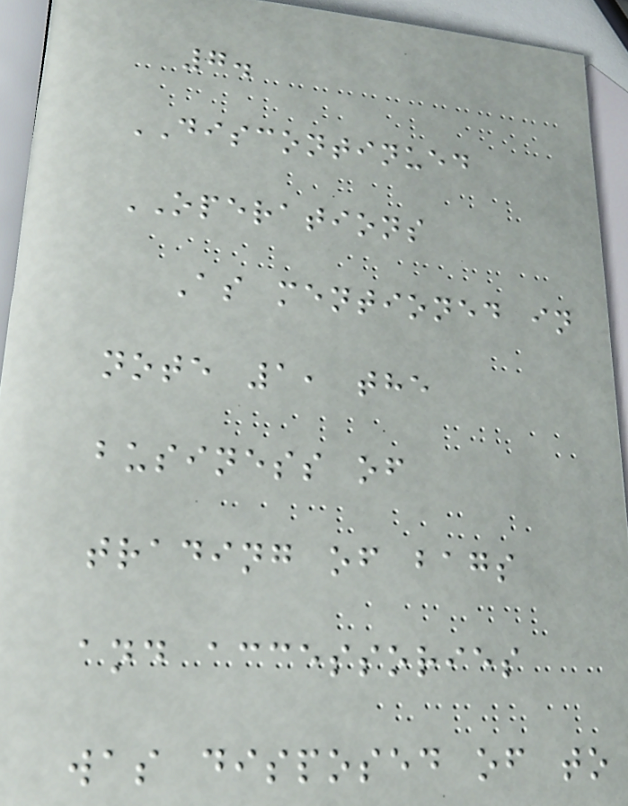7.
DISCONTINUED
OPERATIONS
As mentioned in
note 1, the
business of
trading of bags
and accessories
was disposed of to
